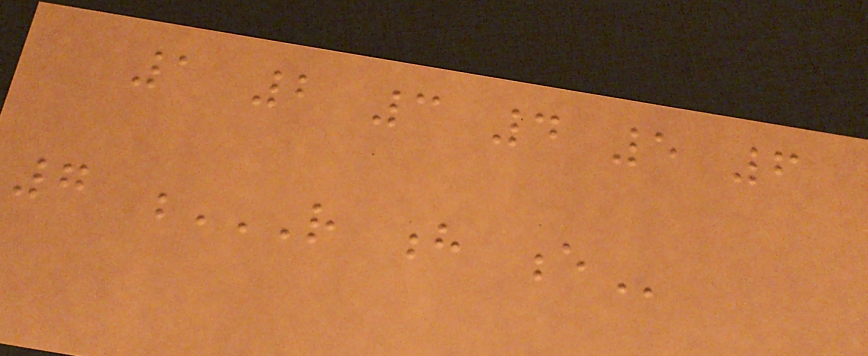1 2 3 4 5 6
7 R H E
